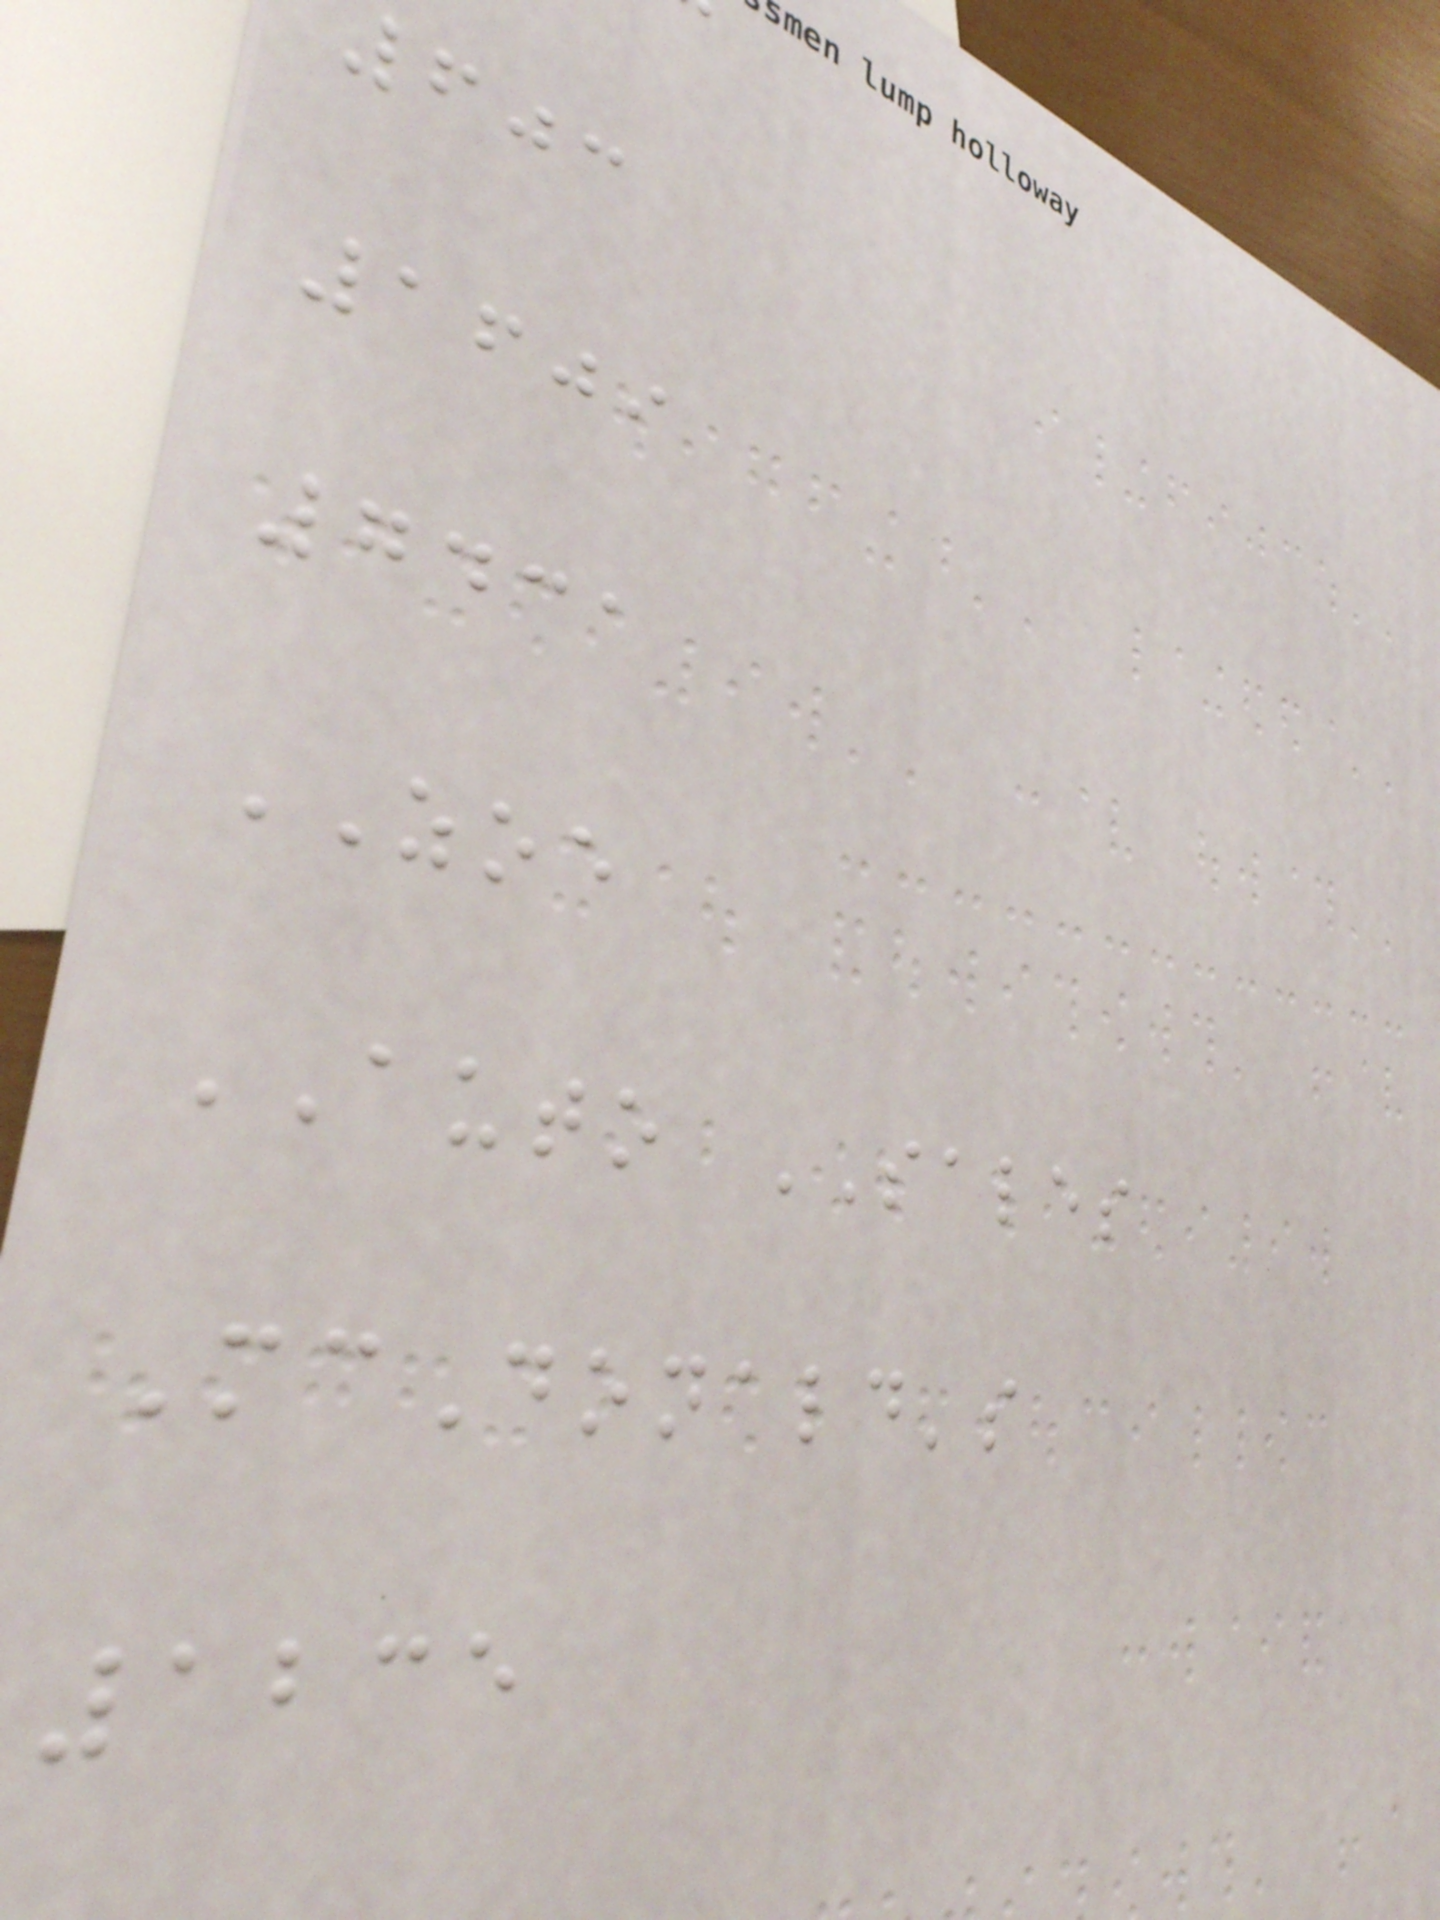603
1609
7431
ZOE
AUTO SALES
McDonald's
1235
